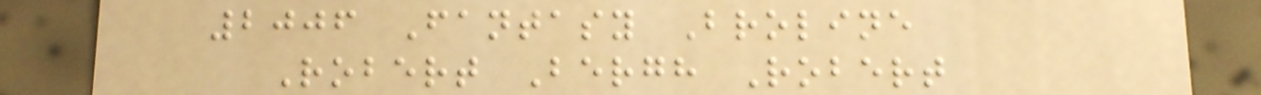2006 Fantasy Broline
Robert Bergh Robert
